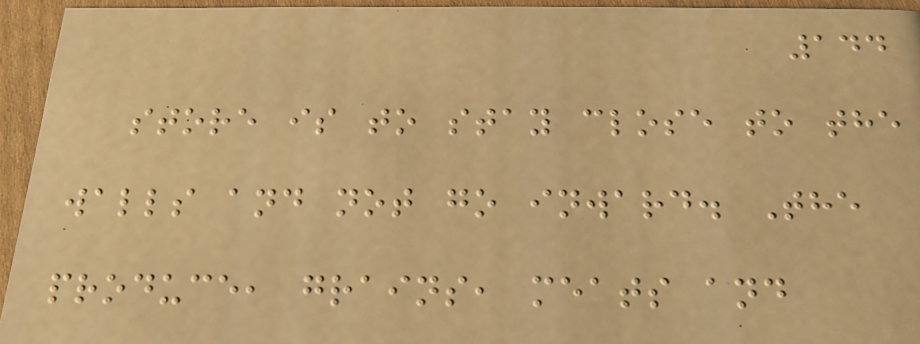144
store is to stay close to the
walls and not go inward. The
produce, grains, meats and
